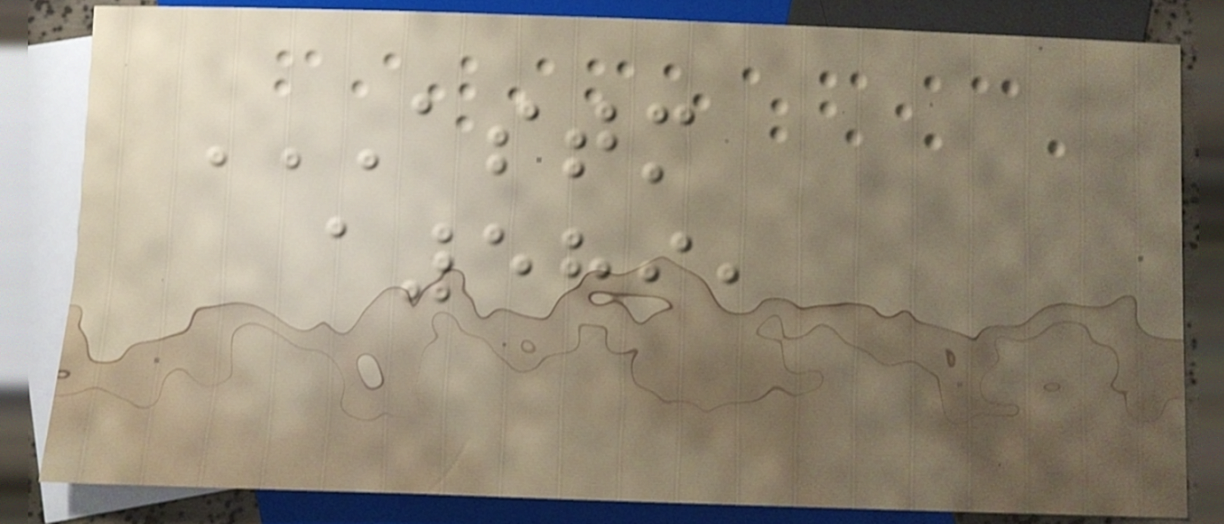ASTM
A589,
